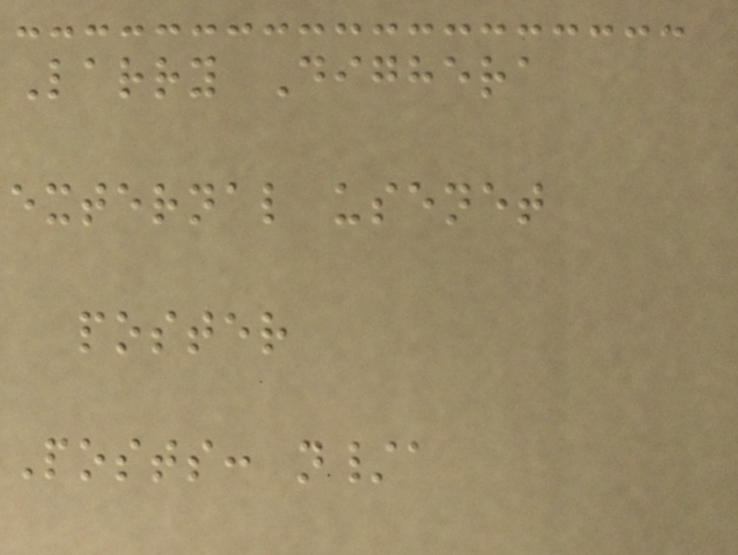Larry Dighera
external usenet
poster
Posts: n/a
